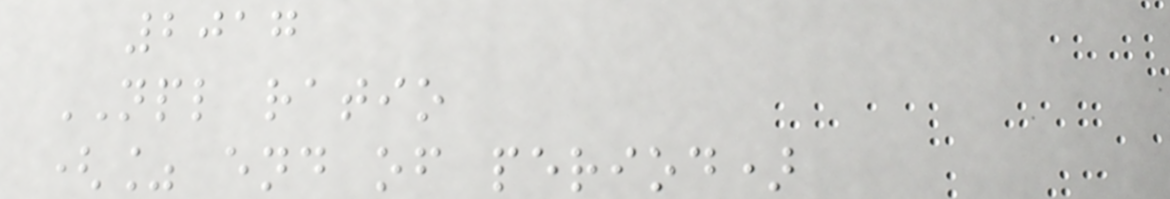2017
NPL ratio
(% end of period)
